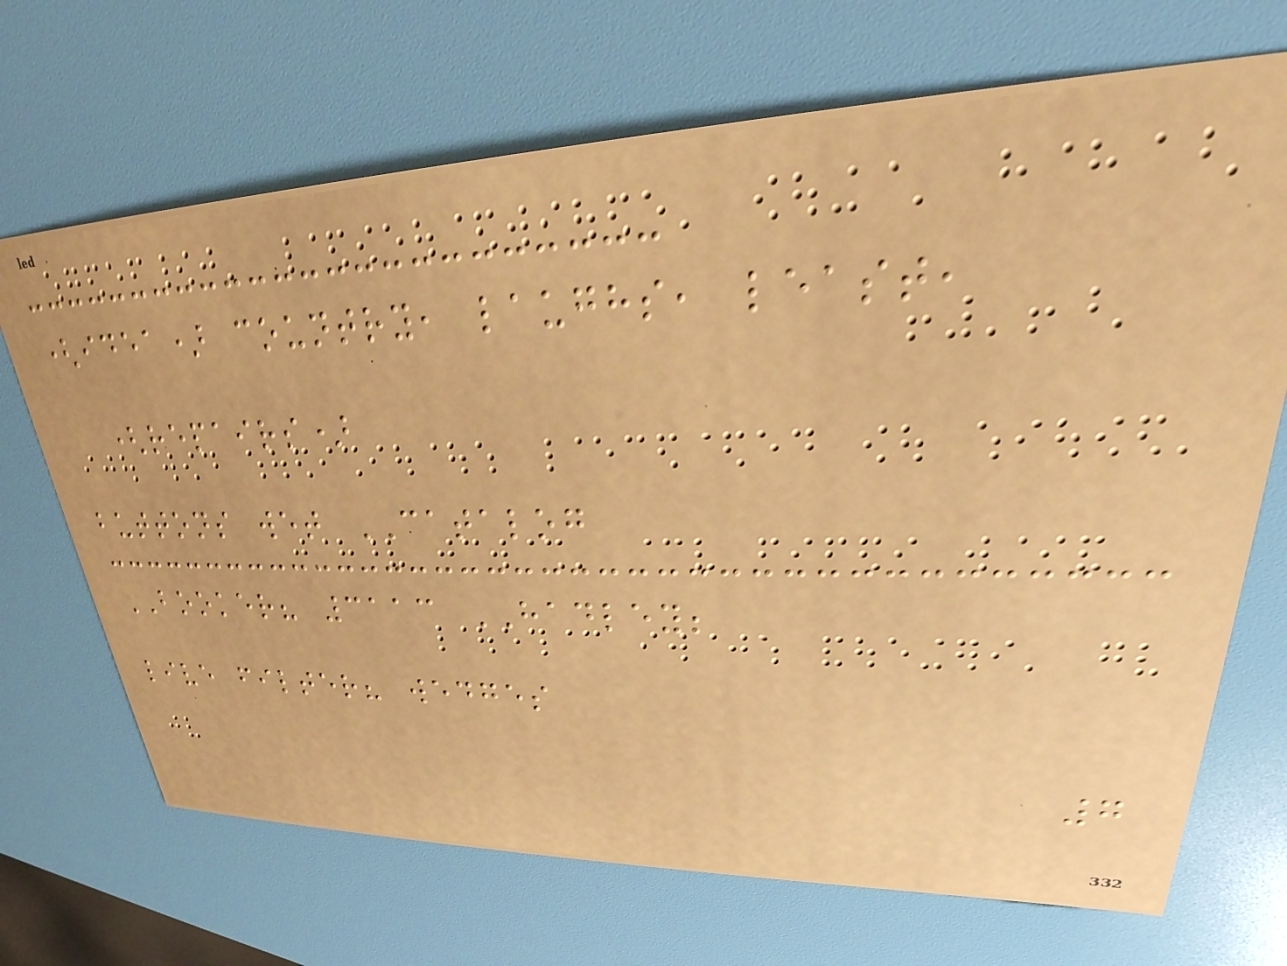(idea) country, laughs, least,
(repairs)
buttons wet CATALOG
BOOKER? 3113 HADLEY;
live filter? wedges
7
